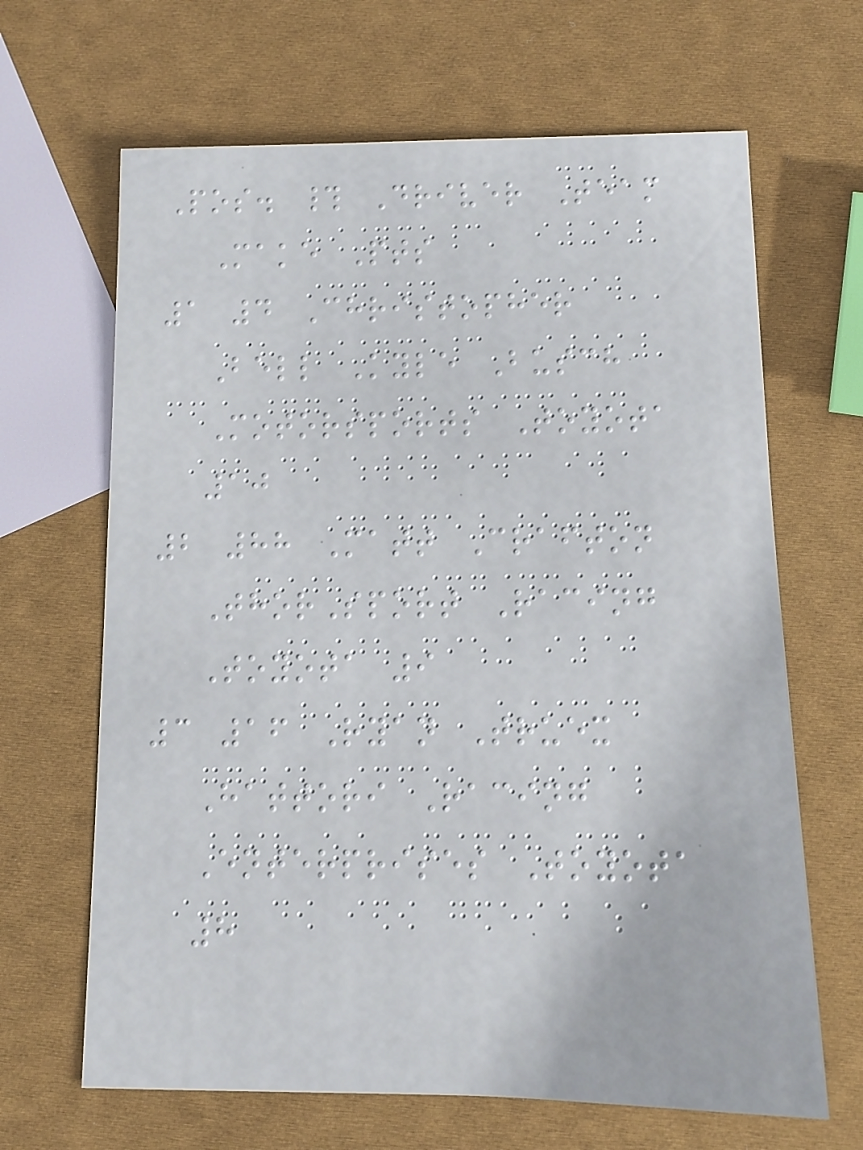Pos. # Driver Team
Make Pts
1 4 Christopher
Bell Kyle Busch
Motorsports Toyota
10
2 88 Matt Crafton
ThorSport Racing
Toyota 9
3 16 Ryan Truex
Hattori Racing
Enterprises Toyota
8
